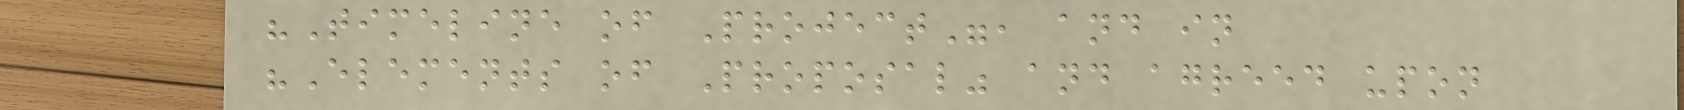"Timeline of Project", and in
"Elements of Proposal" and agreed upon
